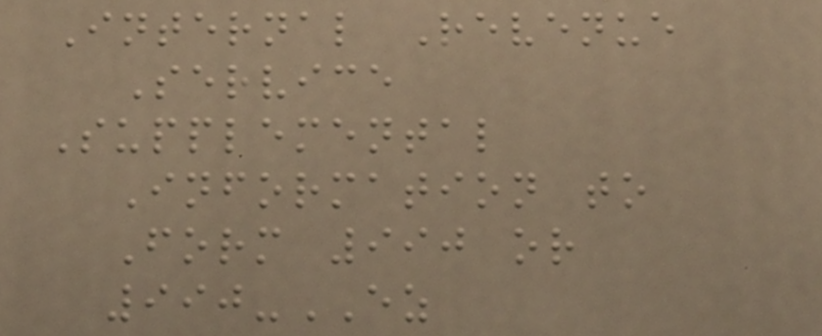Internal Revenue
Service
Supplemental
Information to
Form 990 or
990-EZ
